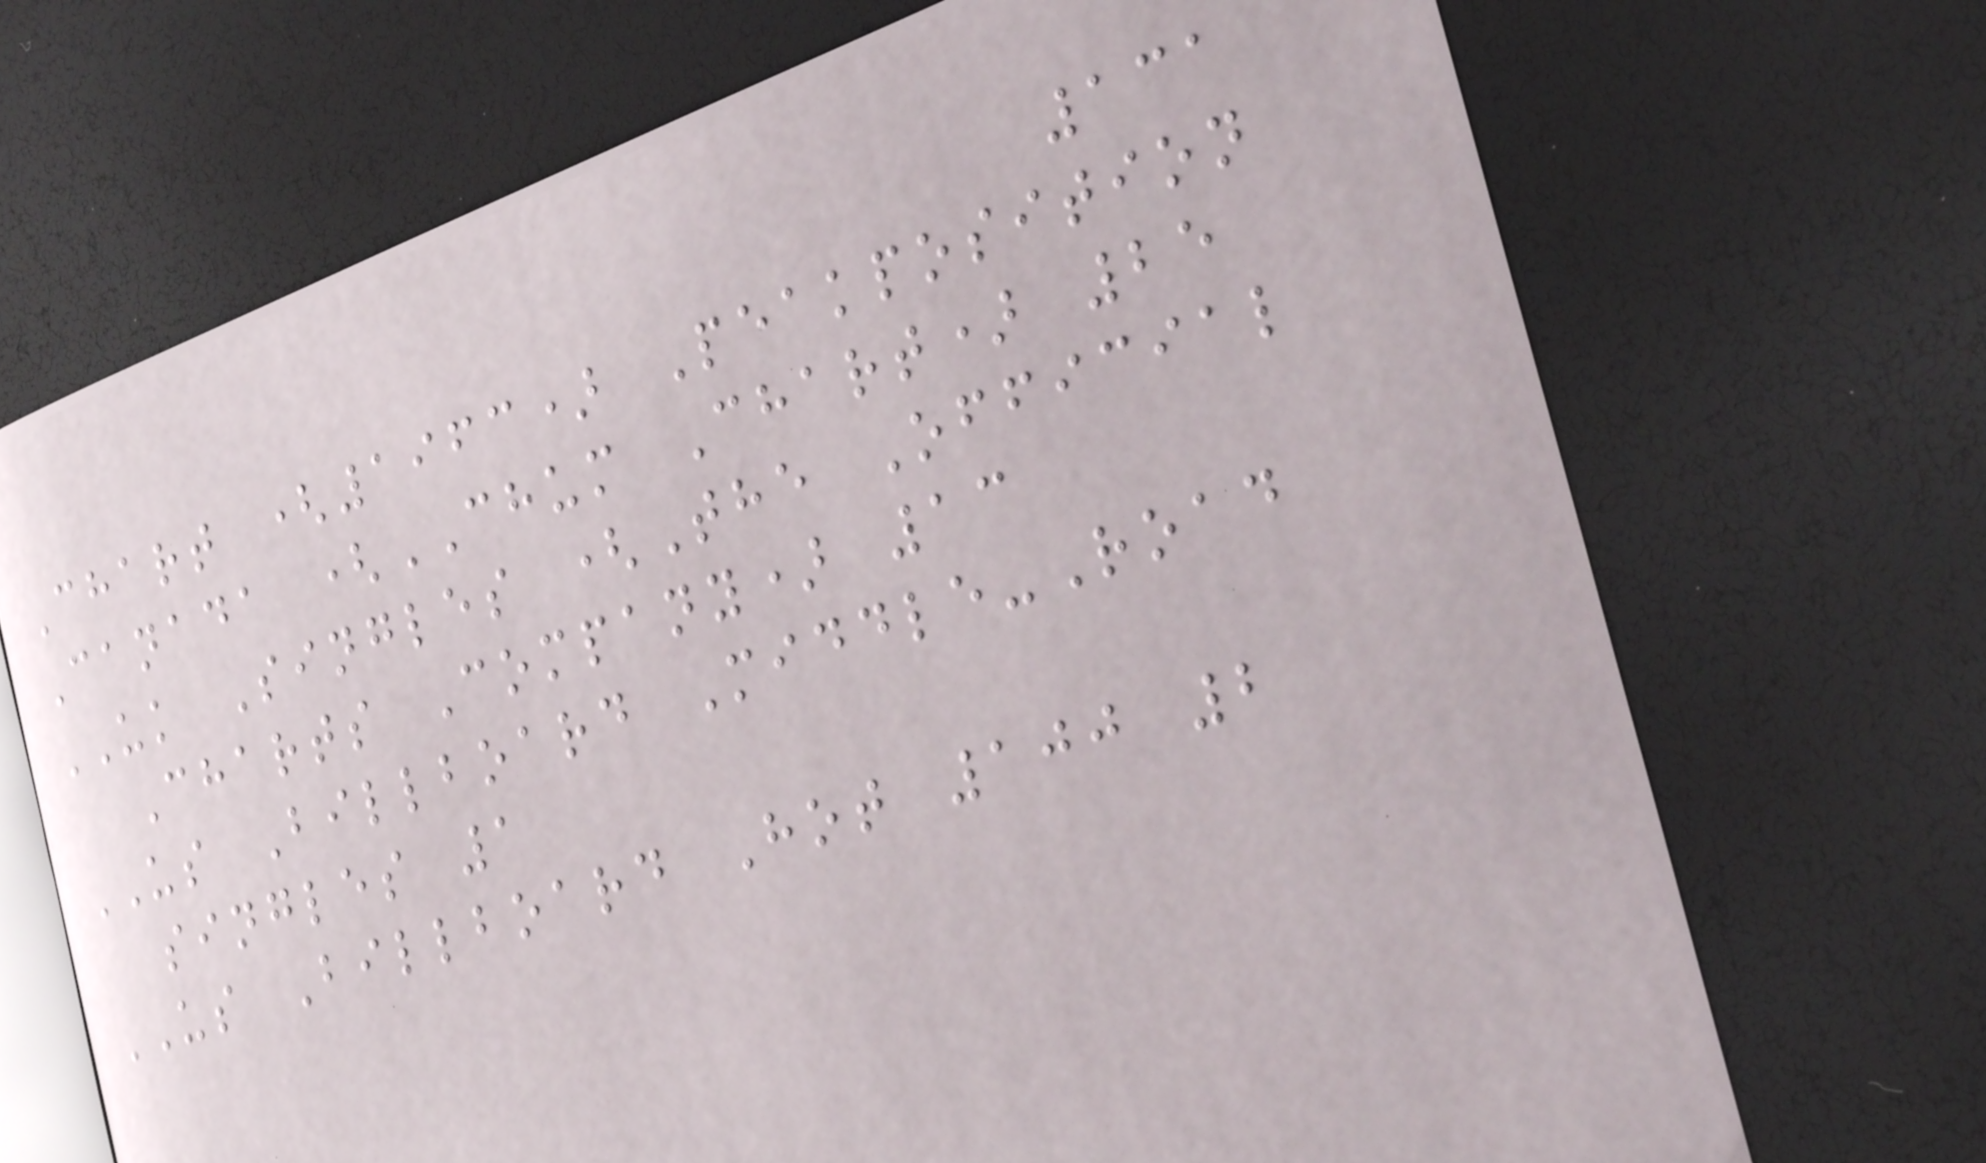131
Chart (1963) Peakposition
Canada (CHUM Chart) 25
UK Singles (The Official
Charts Company) 13
US Billboard Middle-Road
singles 1
US Billboard Hot 100 2
